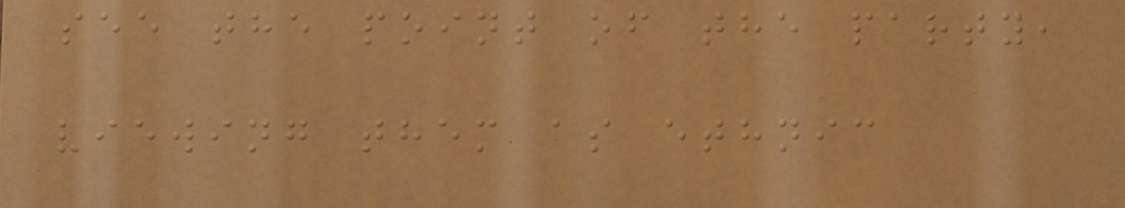see the point of the party,
viewing them as ethnic
